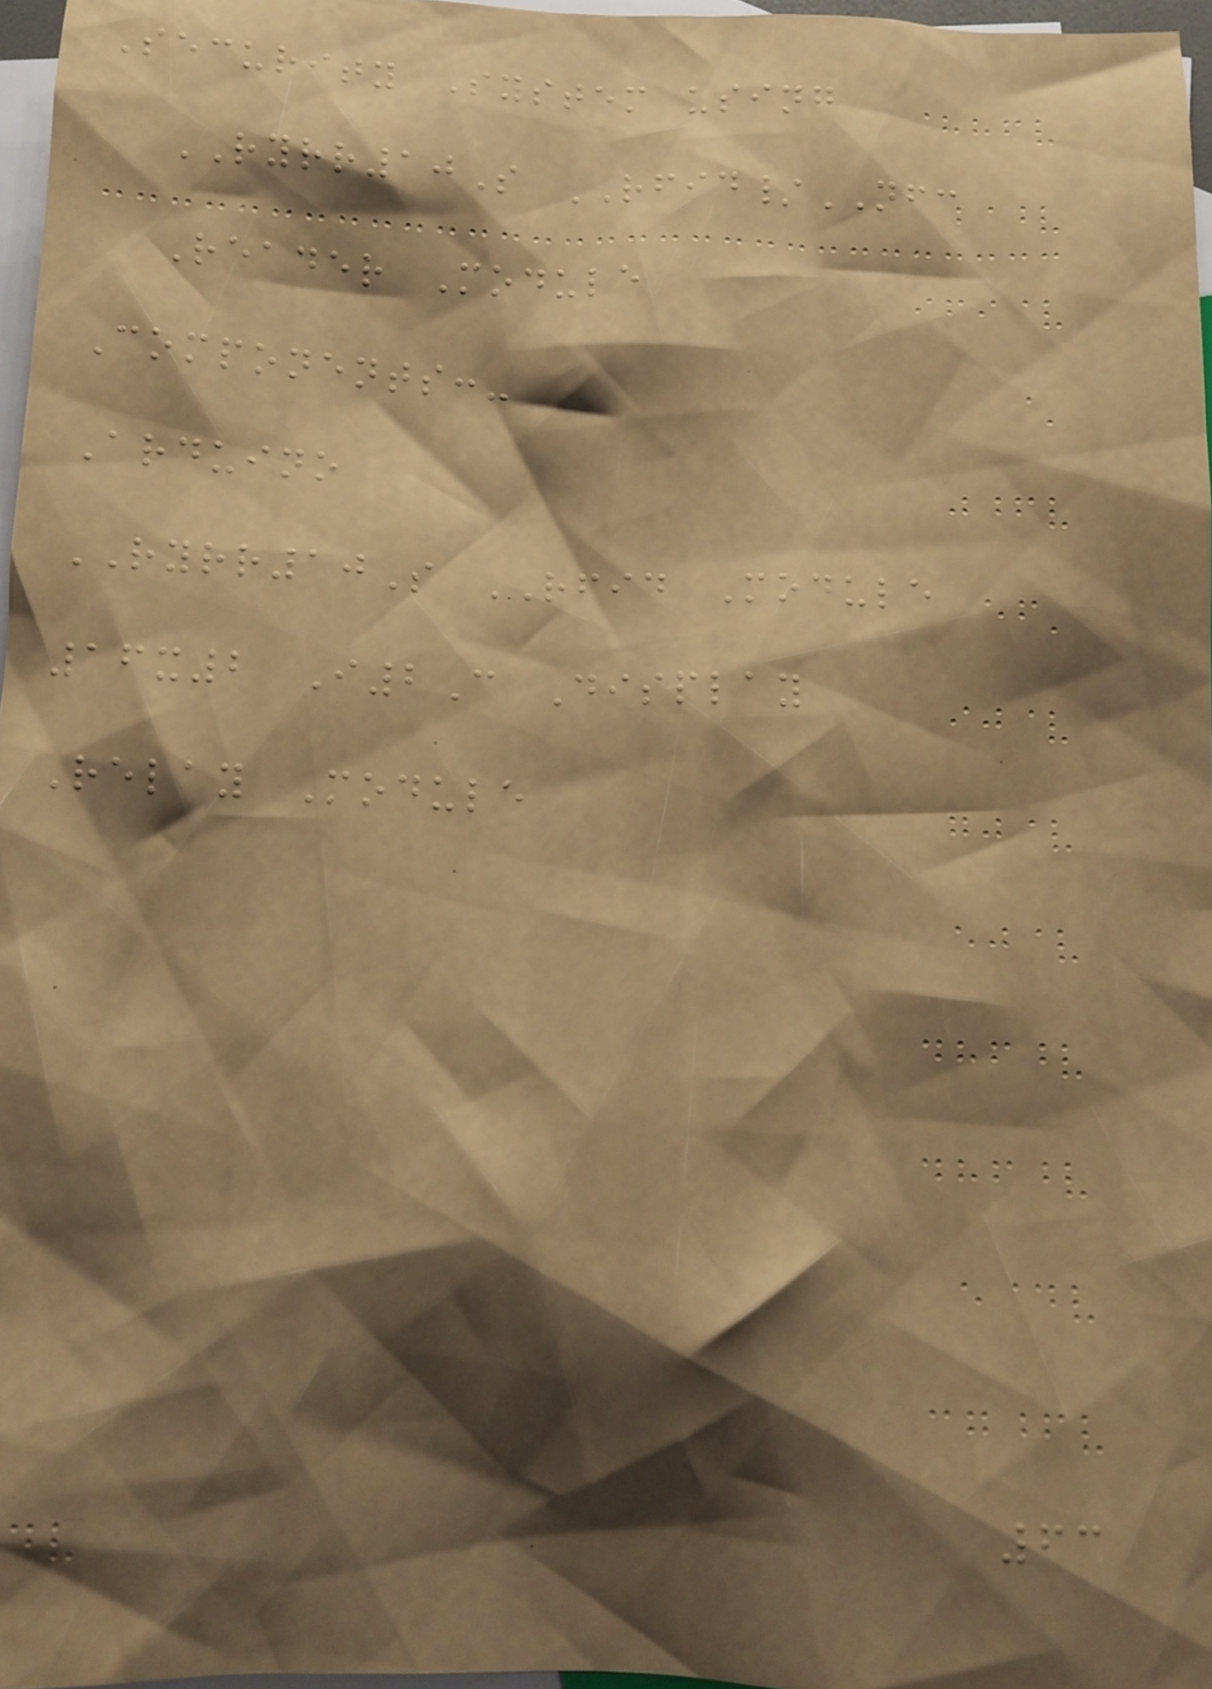Security System using
RYRR10S RFID/NFC
Reader Module
Components:-
Arduino
RYRR10S RFID Module
16x2 I2C Display
Relay Module
63
